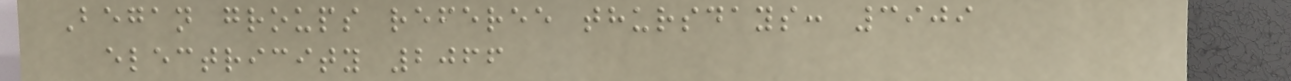Began groups referee thursdays: 3909
electricity 2066
